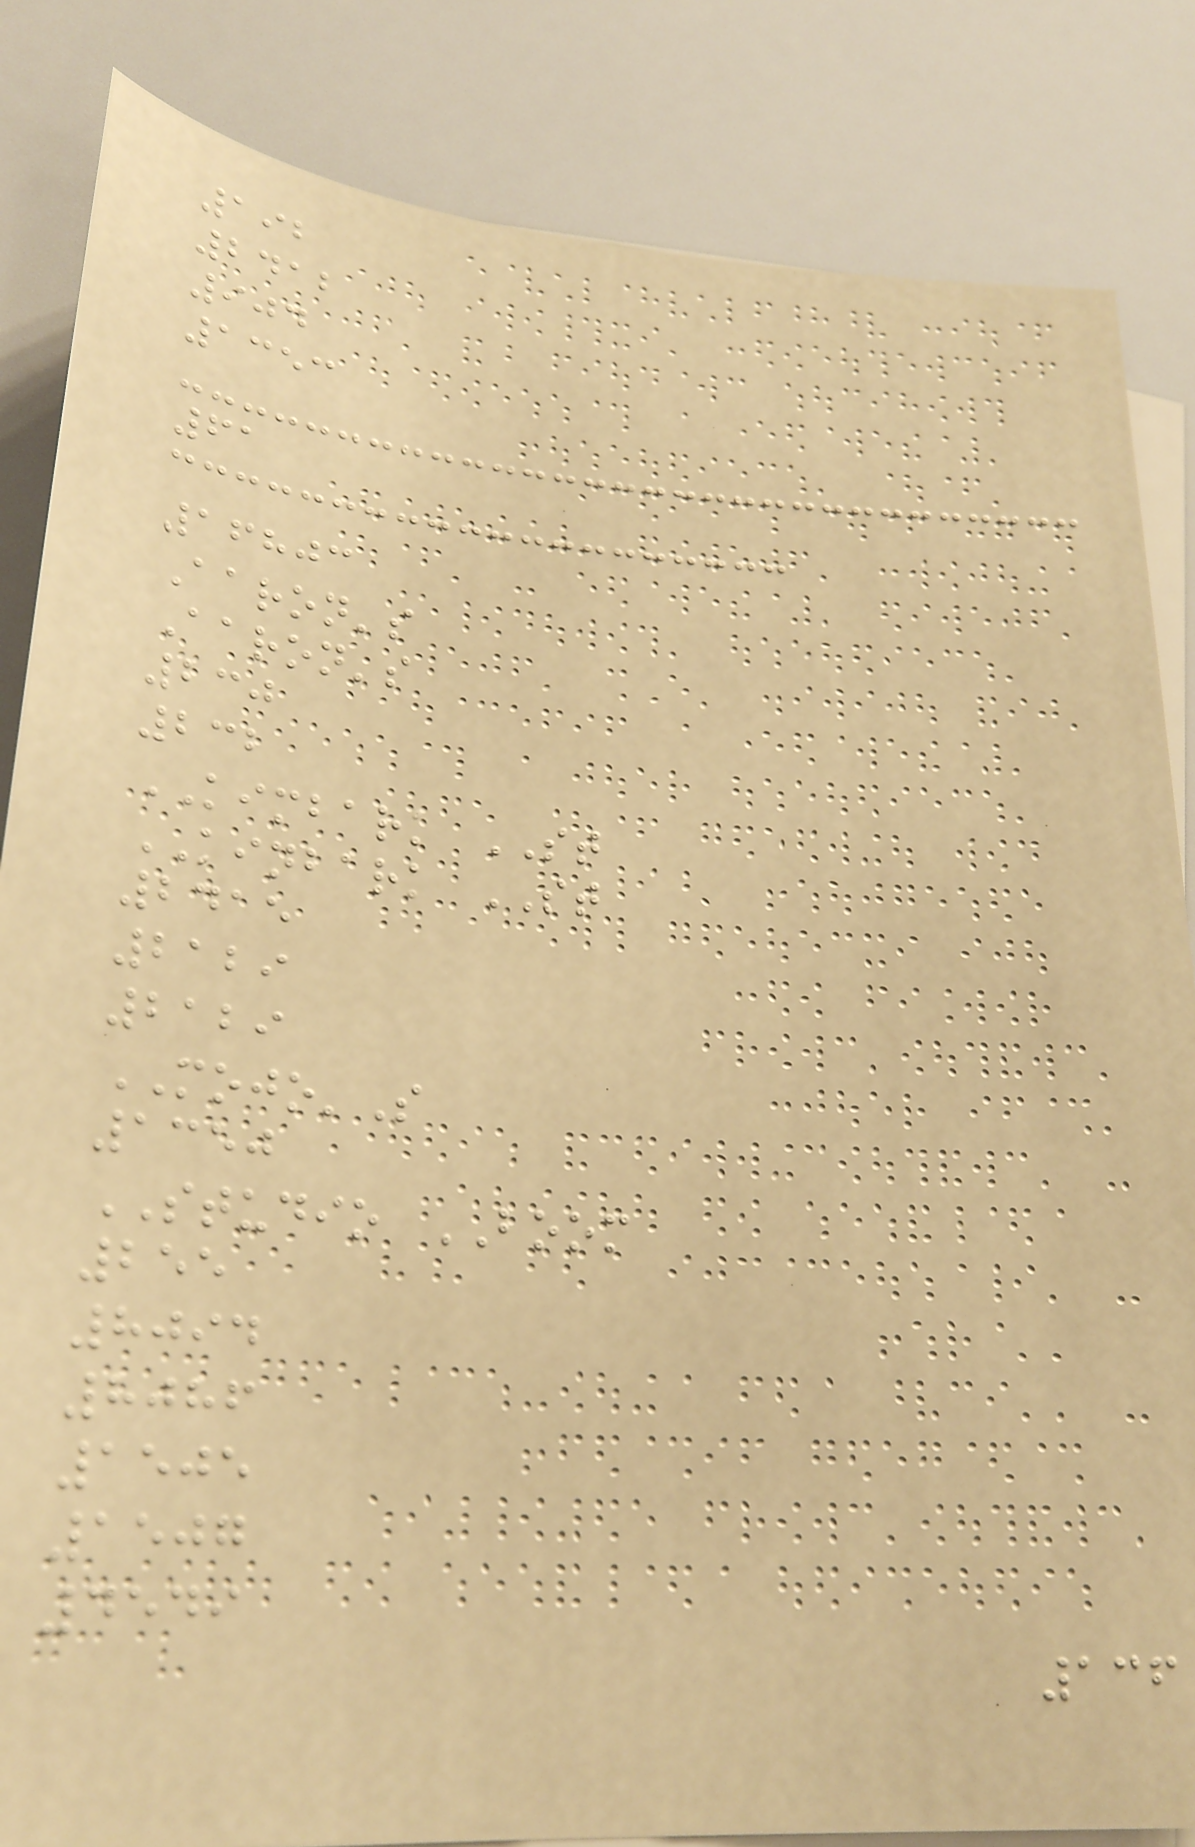192
2412
904
1353
61
16803
Aaron's
Aaron's
230
232
KIMBARK ST
KINBARK ST
2415
2129
2129
MOJO'S
1350
STUDIO BOOM
255
8094
8086
1505
1507
4549
136
